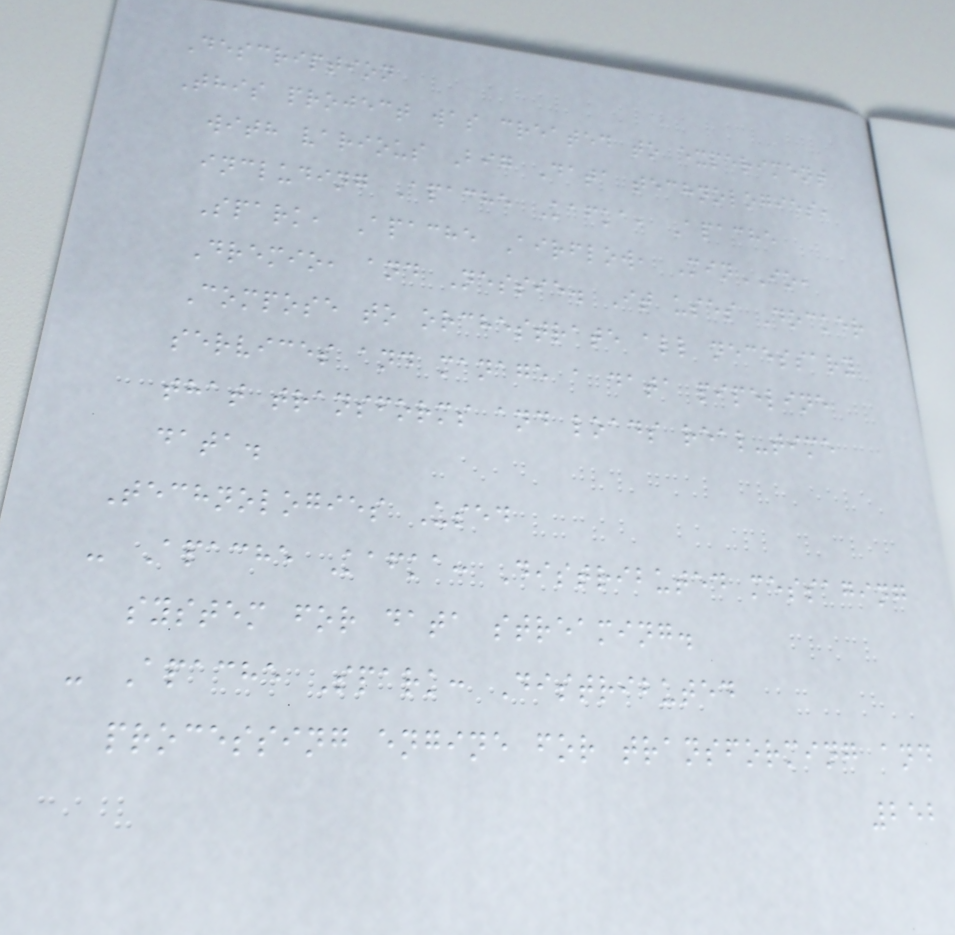Description
This project was created to experiment
with various Big Data technologies,
including Apache Kafka, Apache
Spark, Apache Airflow, MinIO,
Dremio, and Nessie. It uses Docker
Compose to orchestrate all necessary
services and manage a data pipeline
that transforms and loads real-time
data.
Technologies Used
- Apache Kafka: Distributed messaging
system for data streaming.
- Apache Spark: Distributed
processing engine for transforming and
252
